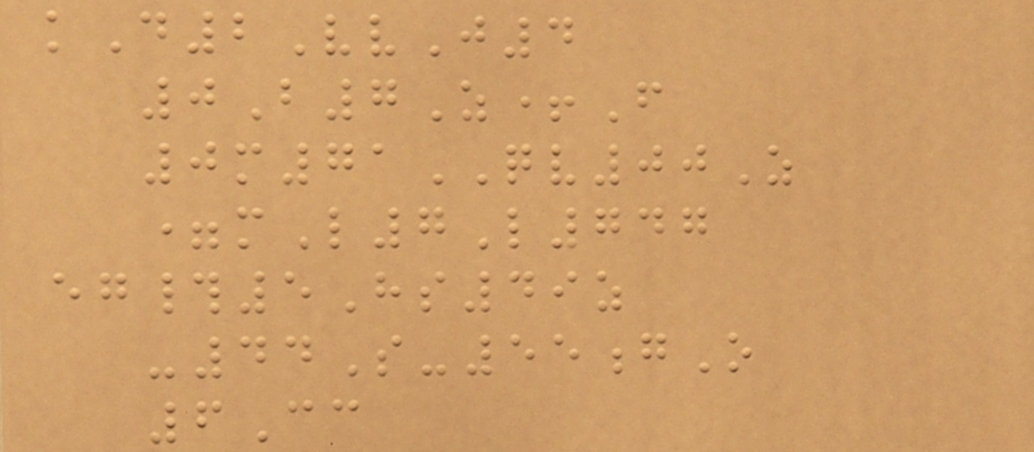kD2VvJ4
0B7Z+F
0m71QV00Z
=mL7L747
eg#5Hs49z
-44S-55gO
6Cc
